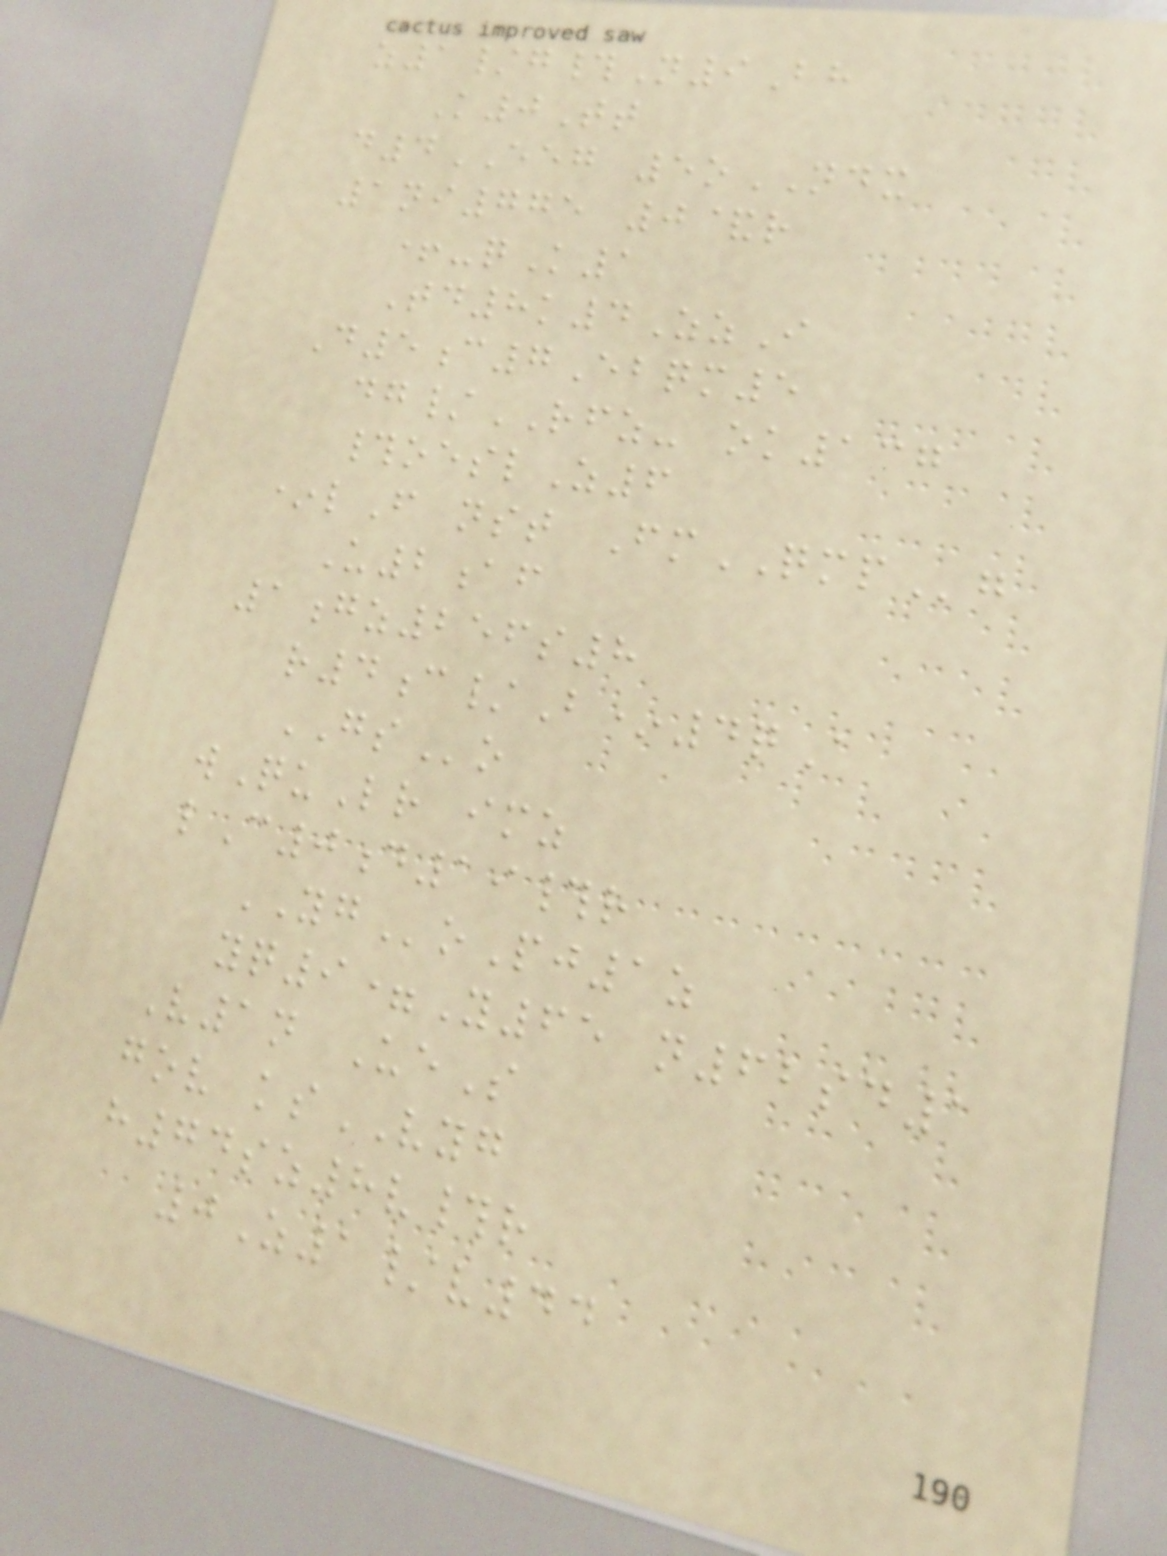z1/g#N9Bh
K0Tt
d4EEG 5oNDX
1ni775 0&r
+-qK1
Td8k4ZzI
D5c7Ebqm5
dg/RFZ- ok137
#oeslZ6
*lF nst FmQMPg
U2af
1gz256s8
r4c/B*4qA
GSo
wQuLr imz
lC0d19#r
YGoPj1z
yq9=Y65 n62sd1
V1n UeS
gov ksVYG
h74sz8v#r
0Z1/v44
